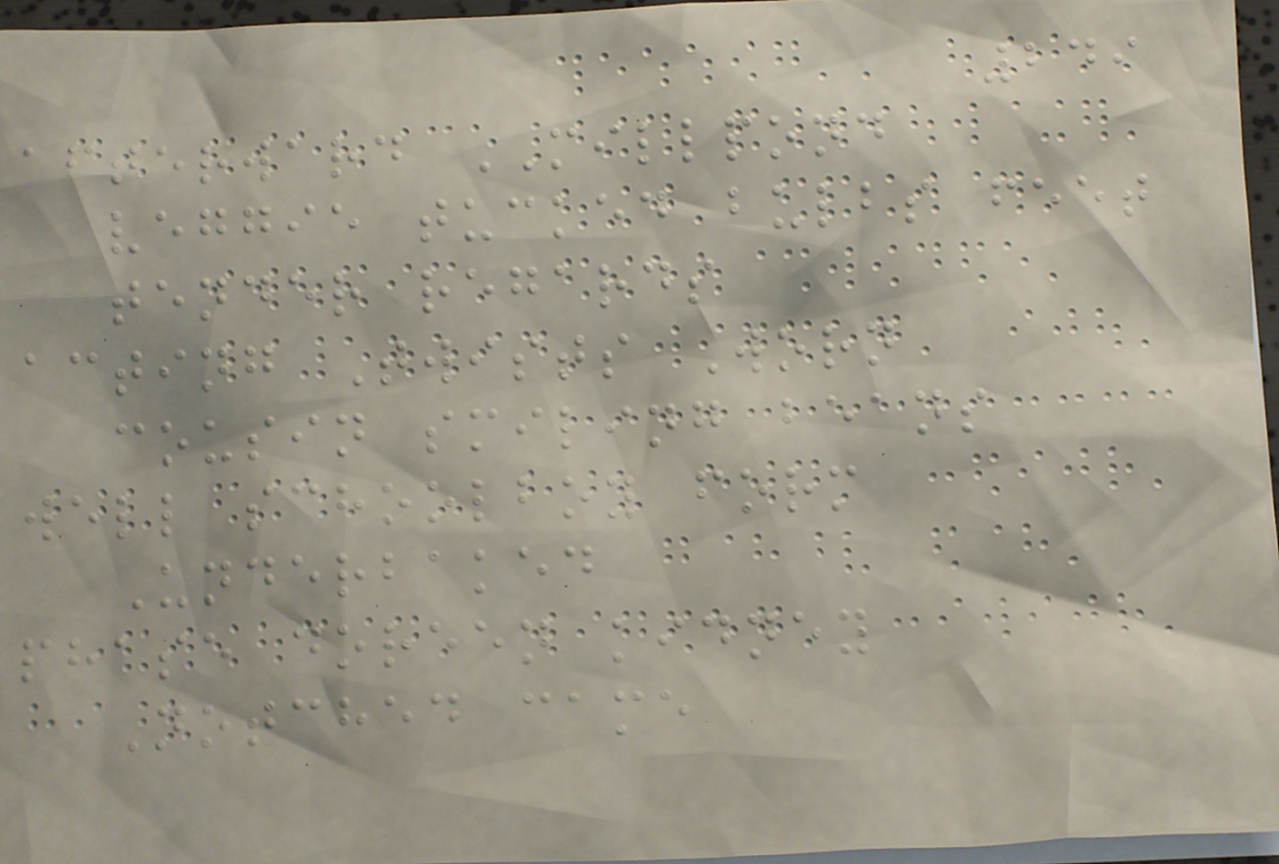249
afterward MILLPOND
veggie tucked bulbs feet
tender regards
acting Twists Worn
cousin smiling beans
well schoolboy form
Underbaked
phase doreen kidney
Notched came
